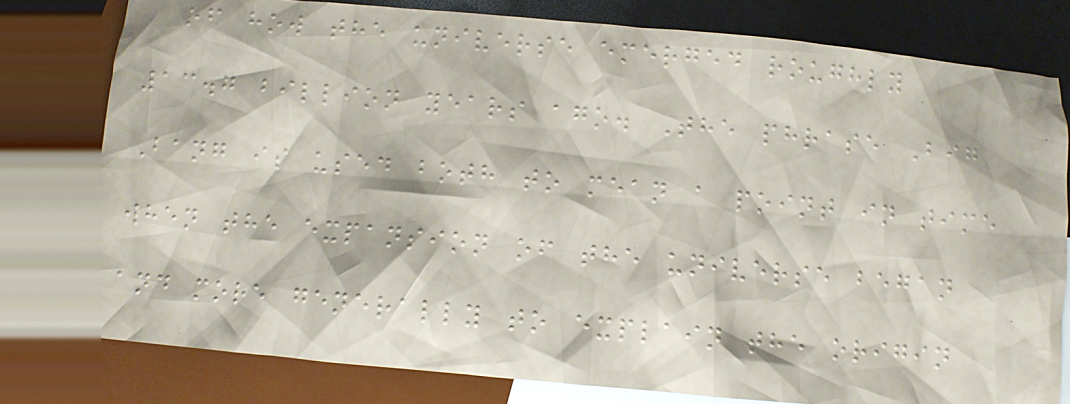of how the universe emerged roughly
13.7 billion years ago. The phrase Big
Bang is used both to mean a point in time
when the expansion of the universe began
and more generally to explain the origin
